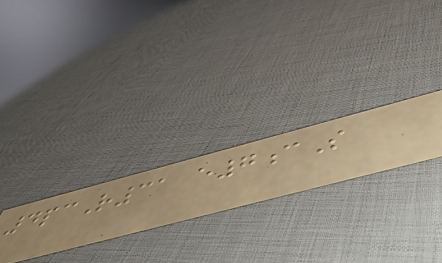4pcR31 e7cS
